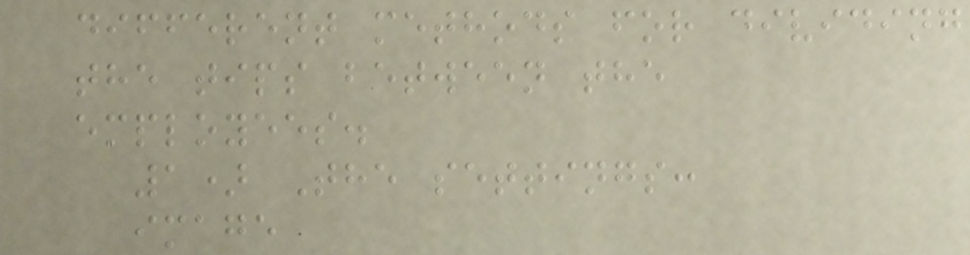different methods for dividing
the tips between the
employees.
1) The settings:
image
